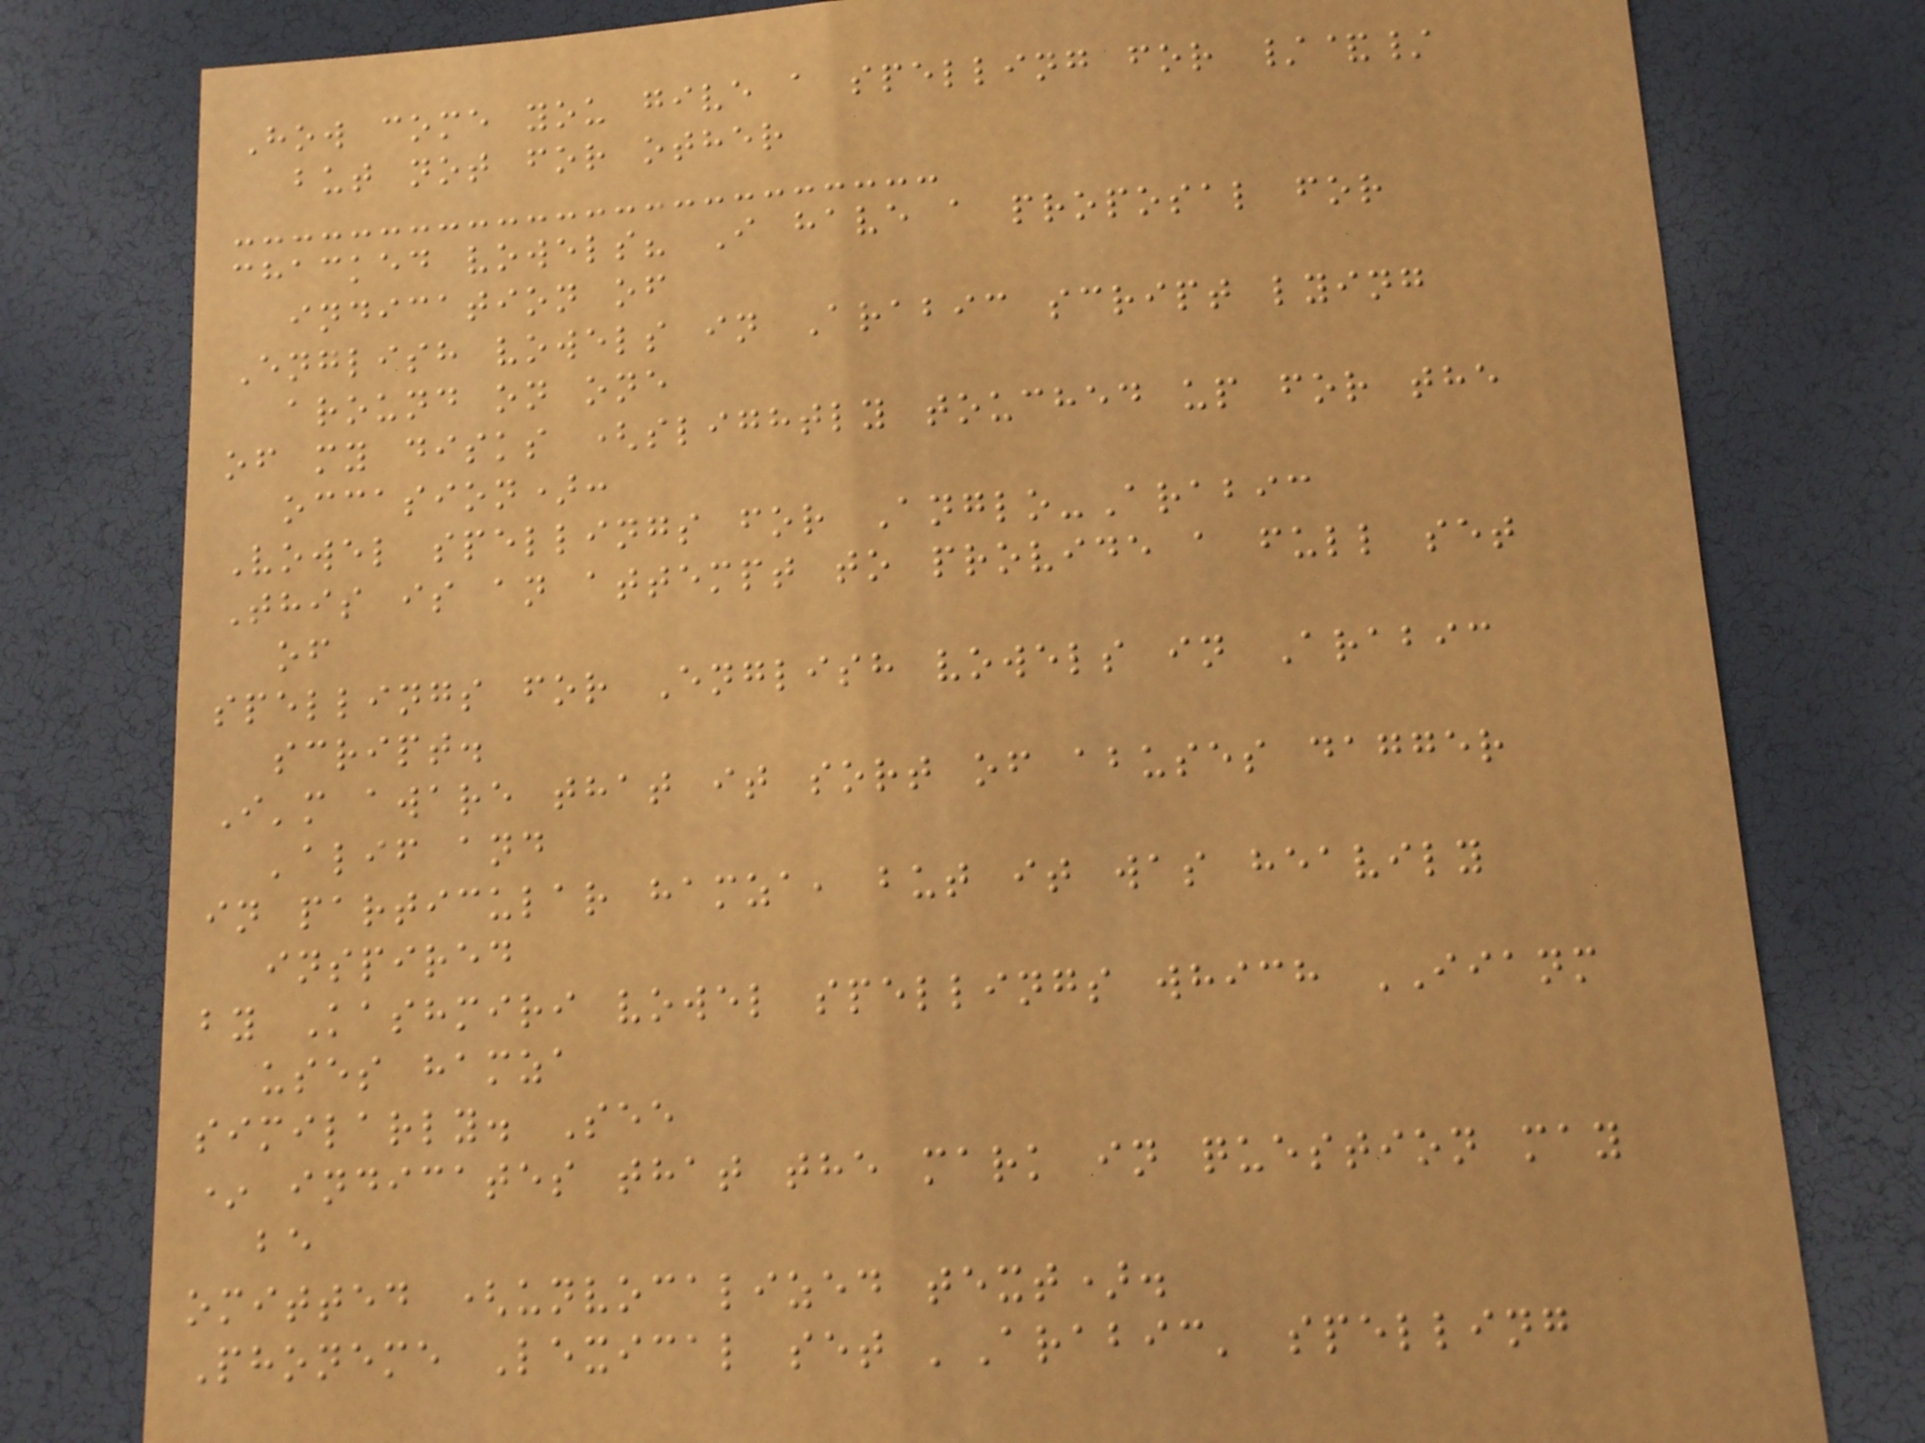How come you give a spelling for /&/
but not for other
chacked vowels? I have a proposal for
indication of
English vowels in Arabic script lying
around on one
of my disks (slightly touched up for the
occasion):
Vowel spellings for Anglo-Arabic
This is an attempt to provide a full set
of
spellings for English vowels in Arabic
script.
I'm aware that it sort of abuses dagger
'alif and
in particular hamza, but it was heavily
inspired
by Kashmiri vowel spellings which IIANM
uses hamza
similarly. See
* indicates that the mark in question may
be
omitted (unvocalized text).
Phoneme Lexical set 'Arabic' spelling
